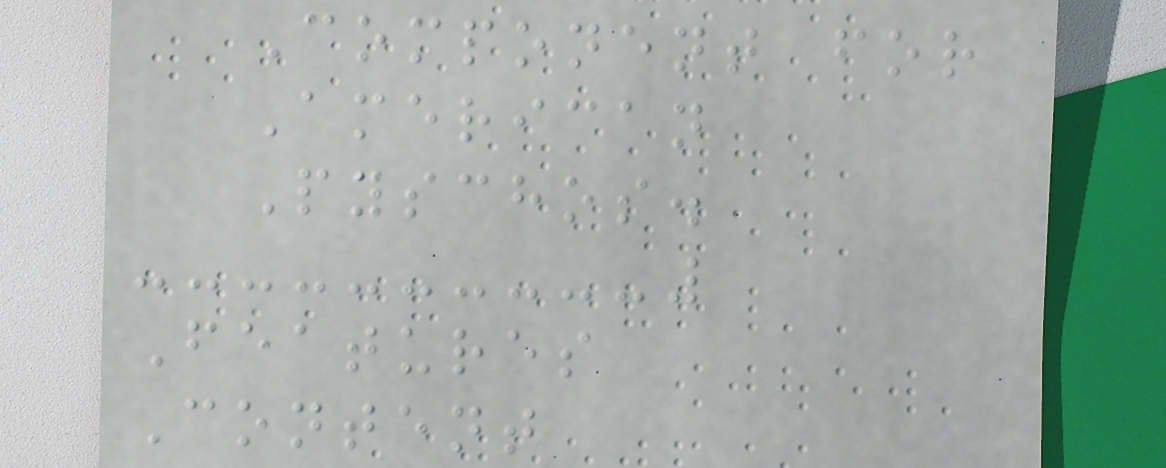Component for
American
Pyschos.
Features
Content
